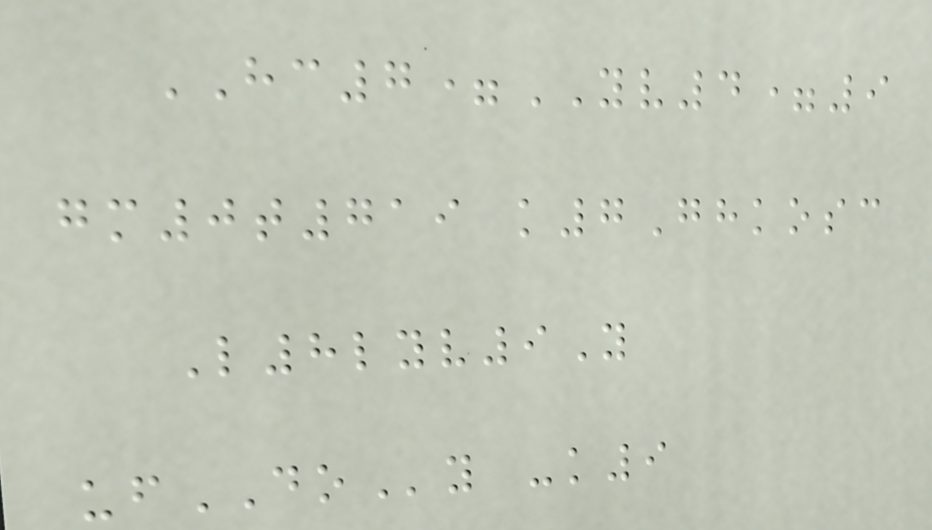HC7=YV4=9
gm0t719 k7Ghkosc
L8lyv9Y
ufDOy -k9
